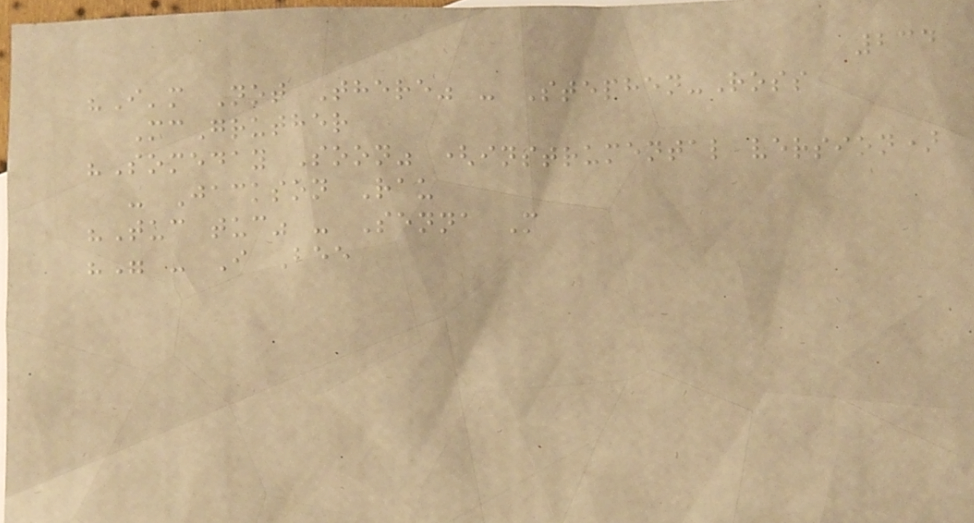234
"I'm Not There" - Stephen-Ross
McGruther
"Someday Soon" (instrumental version)
- Jackson Rau
"Tuc tuc" - Senna M
"" - I Bee
